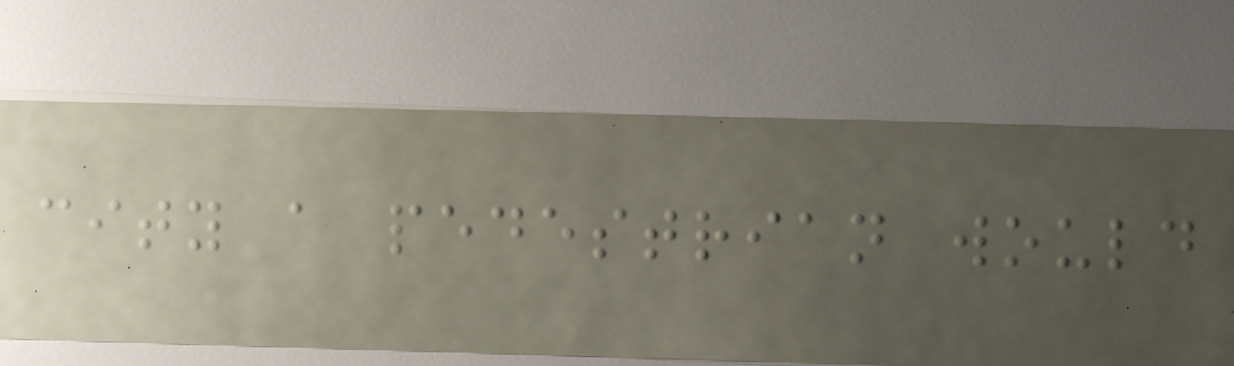city a pedestrian would
